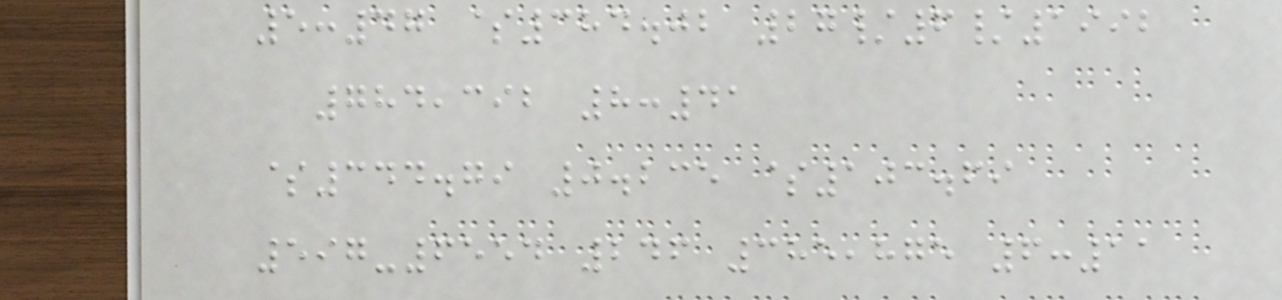5:47 $384.02 27/6/1992
784,392 8:41
$344.79 0.235 $103.69
597-6554 246 385,875 6:11
